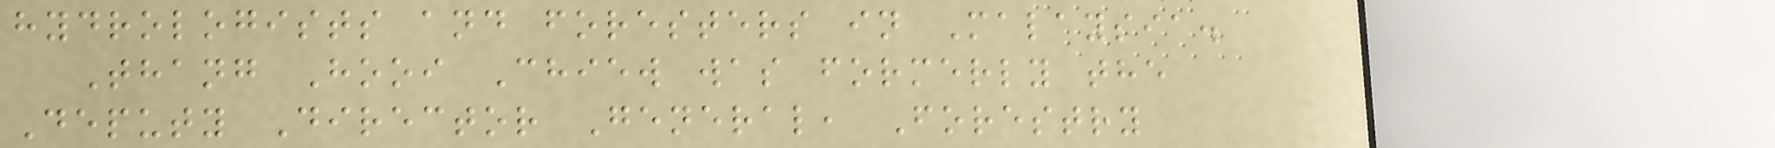hydrologists and foresters in Malaysia.
Thang Hooi Chiew was formerly the
Deputy Director General, Forestry
